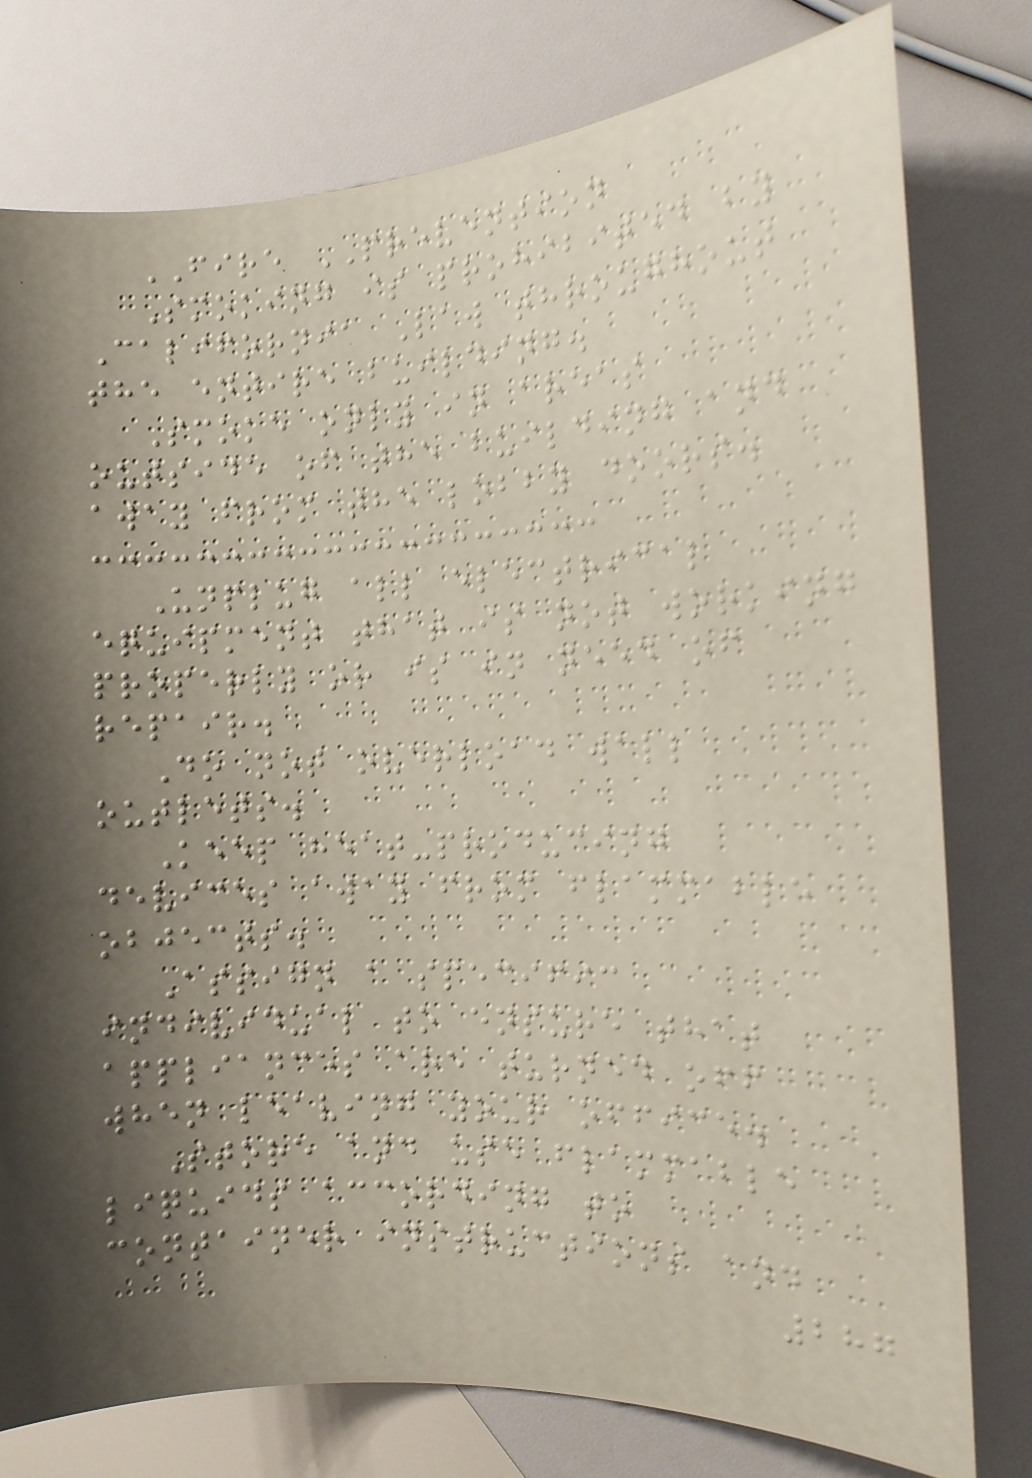FIRE PREVENTION
Smoking is prohibited by
California Law throughout
the entire building.
Smoke only in areas
outside of the building and
away from the lobby doors.
Unplug all electrical
equipment that is not working
properly or is in need of
repair.
Do not overload wall
outlets.
Keep heat-producing
devices away from flammable
objects.
Assign a specific
individual to ensure that
appliances are turned off
when leaving your office.
Store and use flammable
liquids according to
container instructions and
287
